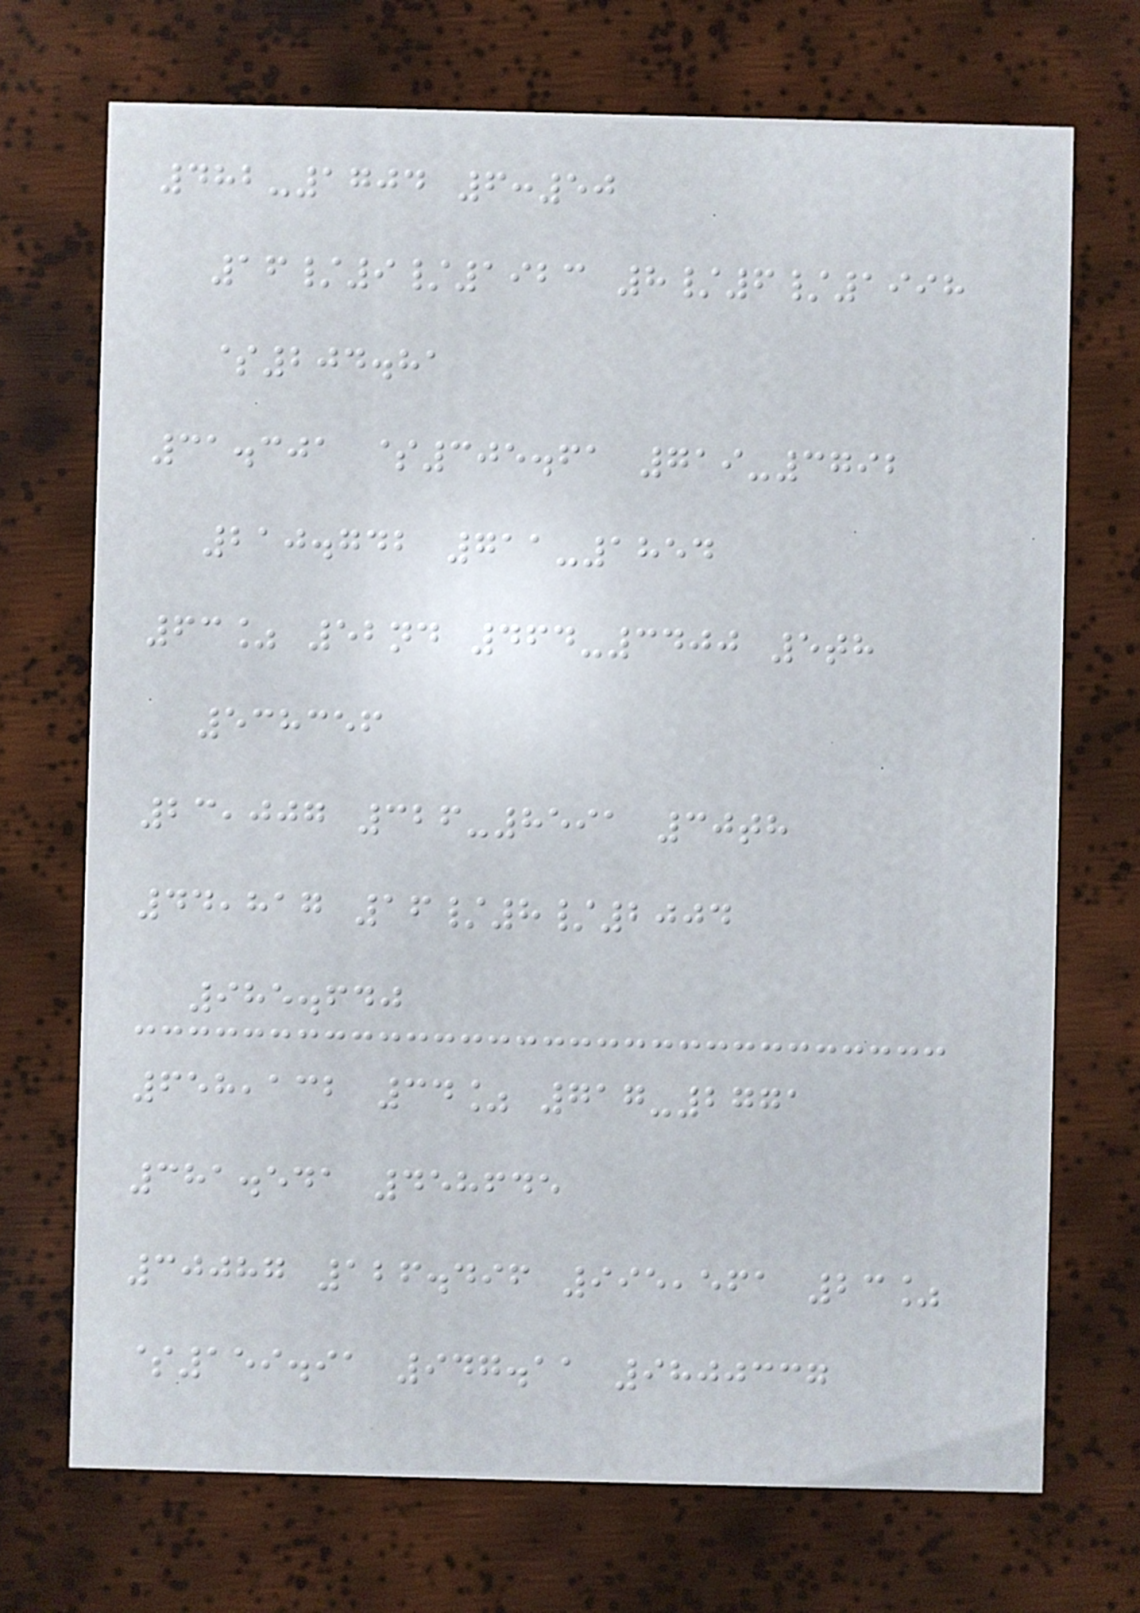482-1704 6:50
16/9/1923 8/6/1998
$204.81
31.301 $305.61 719-3792
210.742 711-1854
63% 52nd 464-3400 5th
538356
23,007 326-8591 30th
44,817 16/8/2004
985.640
658,132 34% 717-2771
381.541 458645
30087 126.496 995,561 23%
$159.91 947.11 9800337
